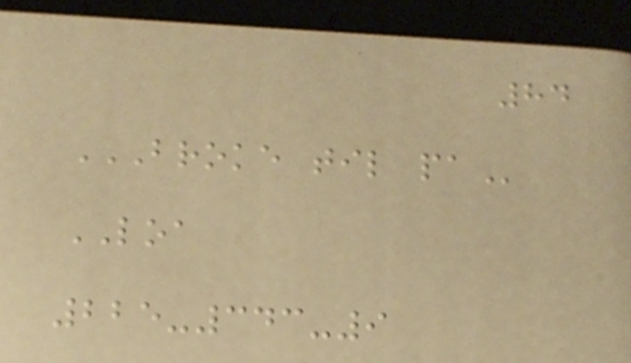84
BROKE TIL PA
LOA
225-343-9
